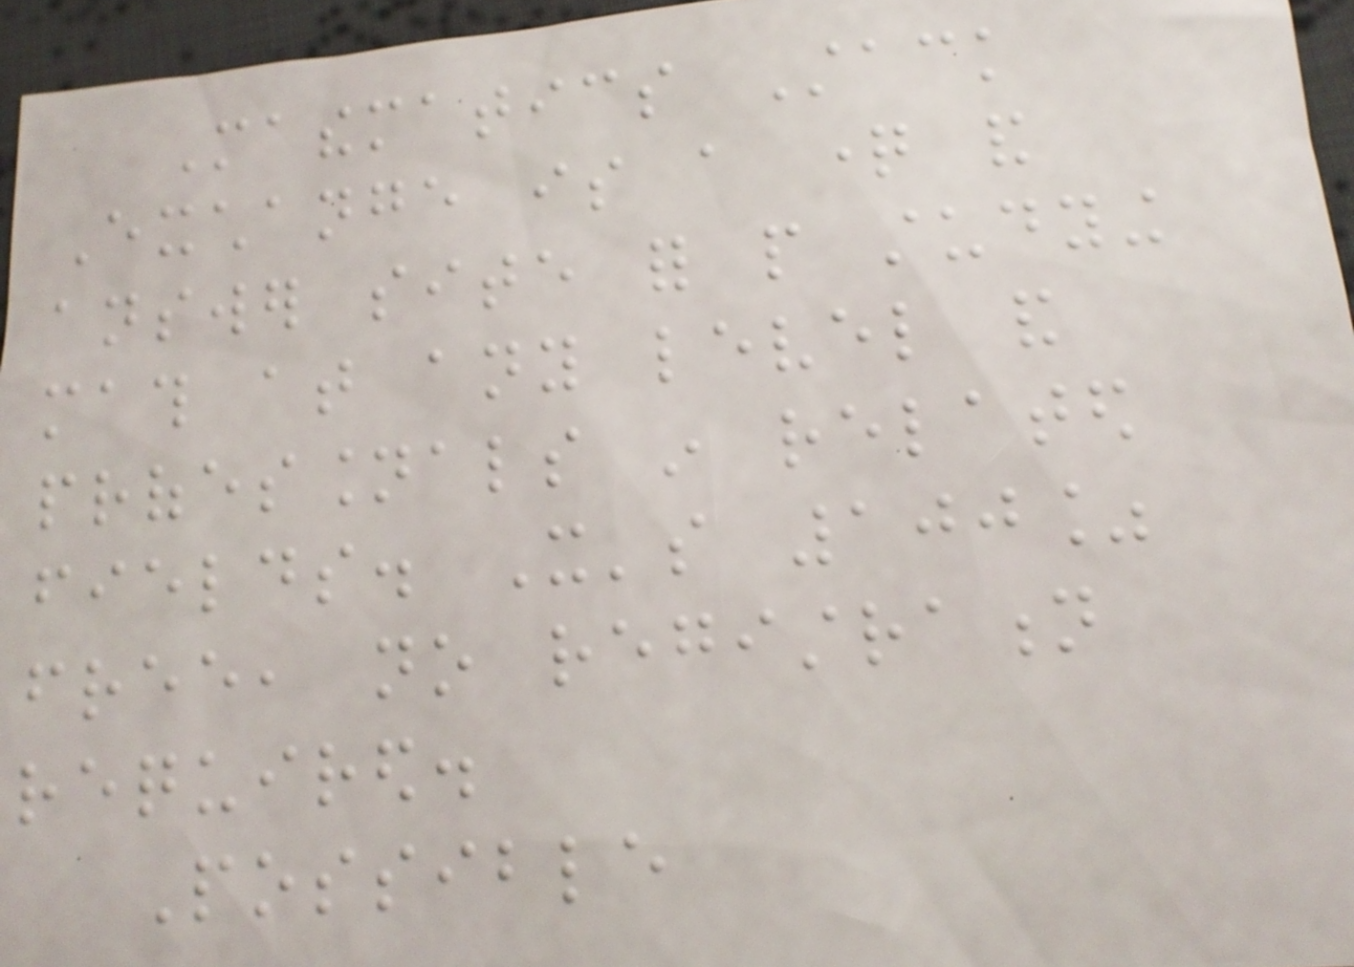Mathematics Stack
Exchange is a question and
answer site for people studying
math at any level and
professionals in related
fields. It's 100%
free, no registration
required.
Possible
